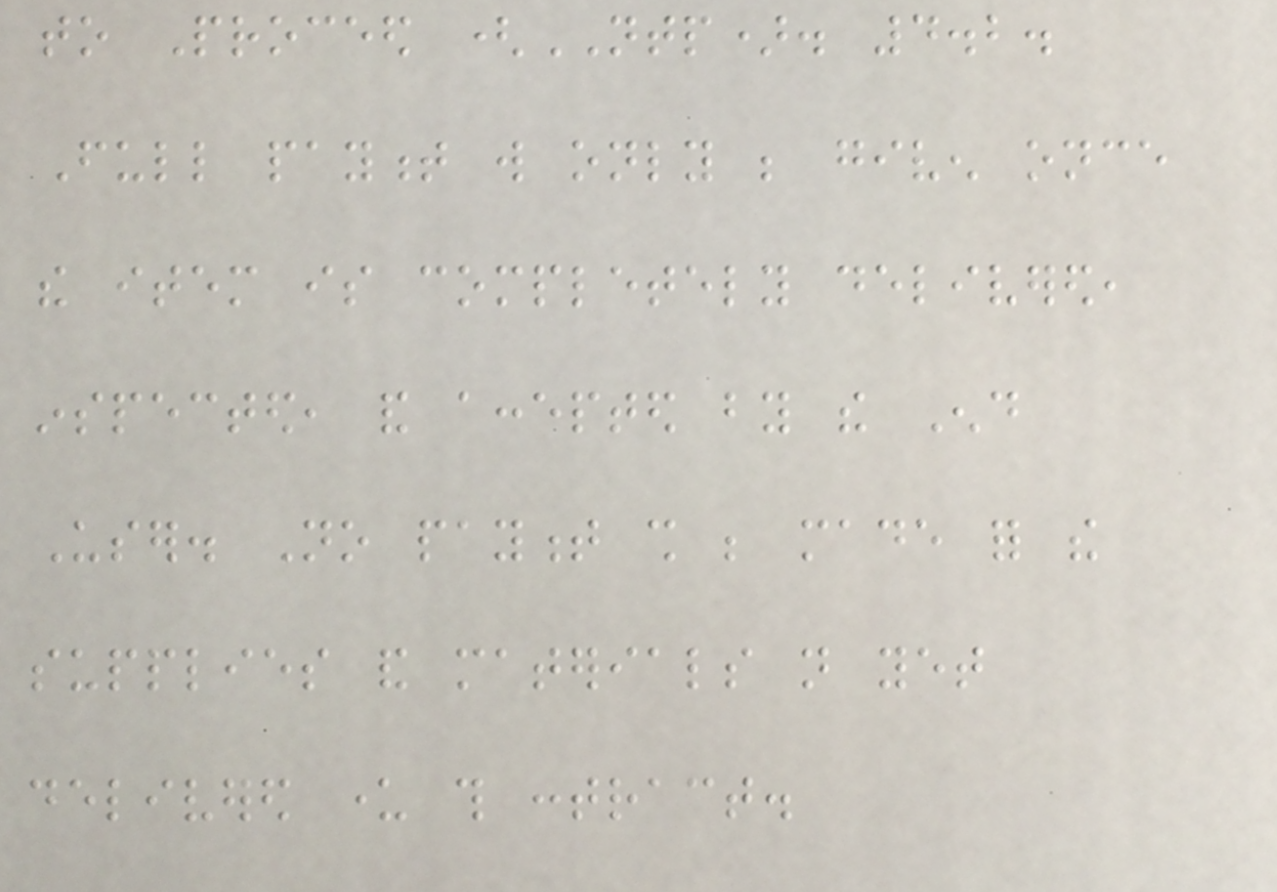to Proceed (NTP). 4.2.
Full payment will only be given once
the item is completely delivered,
inspected, and accepted by the End
User. No payment shall be made for the
supplies and materials not yet
delivered under this contract.
